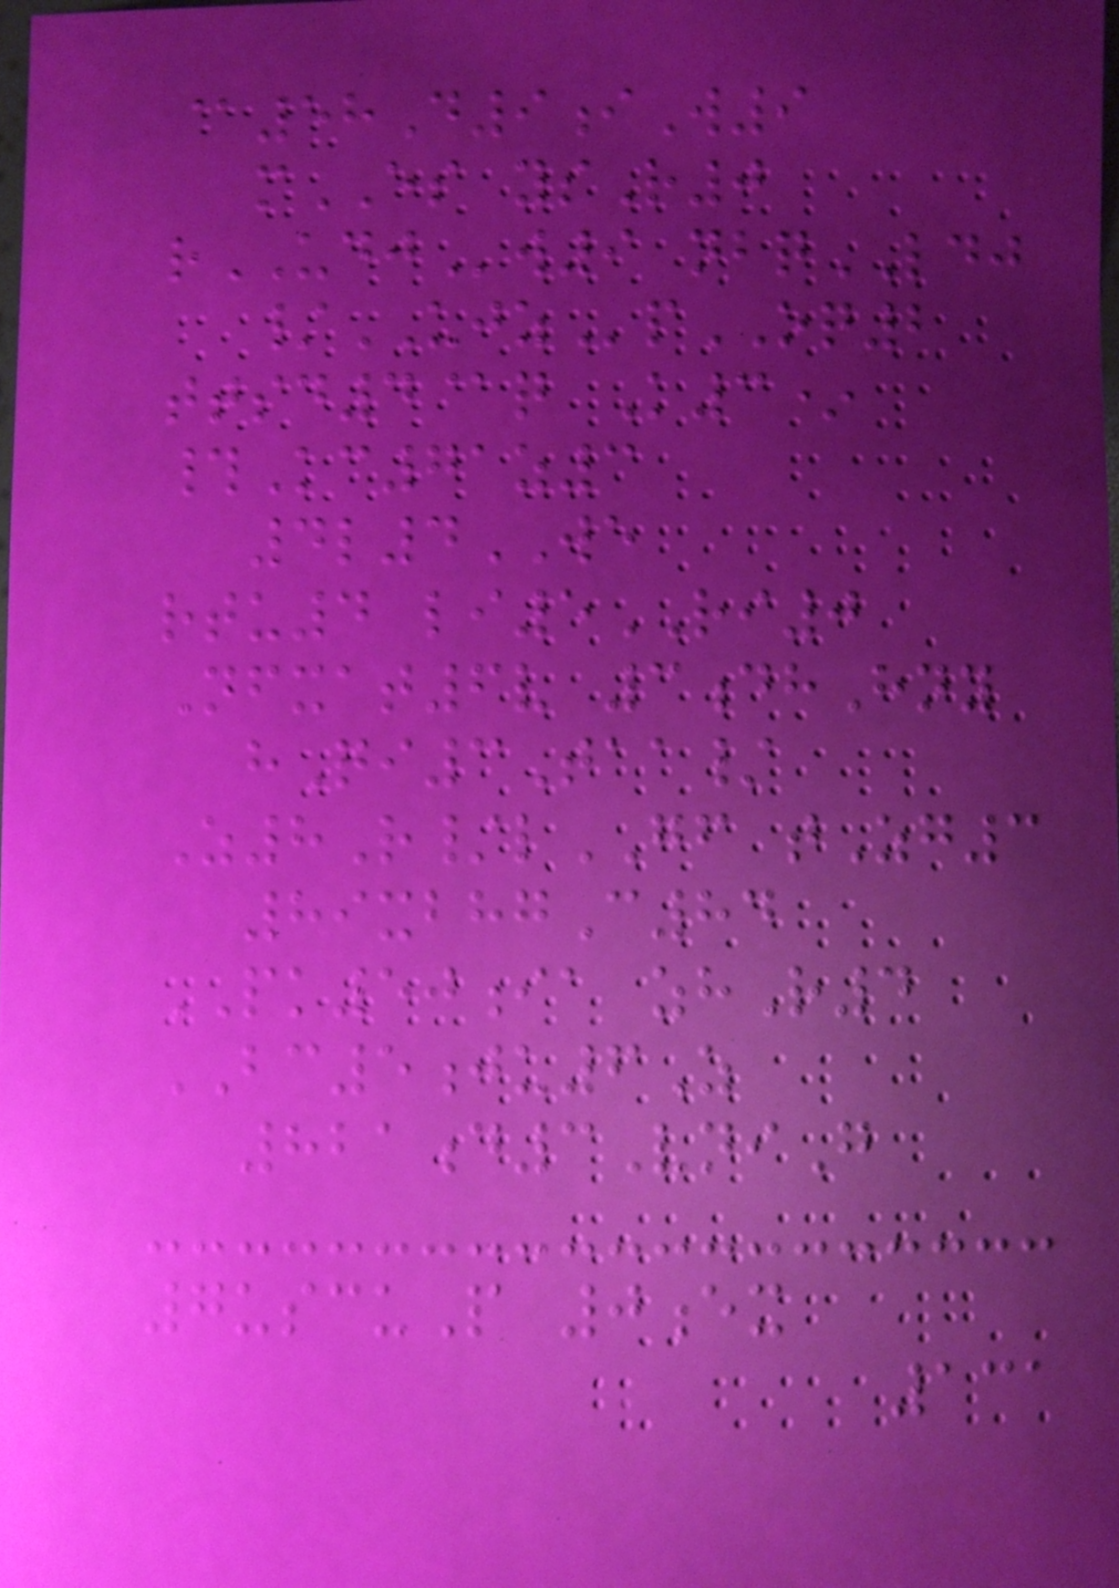@58D9iW9
mES ysR0
rUDJw9 nbqLDJ
/UJZpOQ2
ttsd4@q K3*
#Kc71z3
4l4WE
rtu4 li5RI0
Nfxat6v 3dhHny
hQi3Taa/
Z8R/lGF tZg3
89xbhgC84
PK50ia zhR4
BC5ju6Z
821d3VniG
7uscuP 0ex
131
